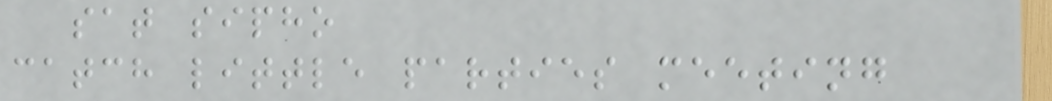sat sipho
catch little parties meeting
